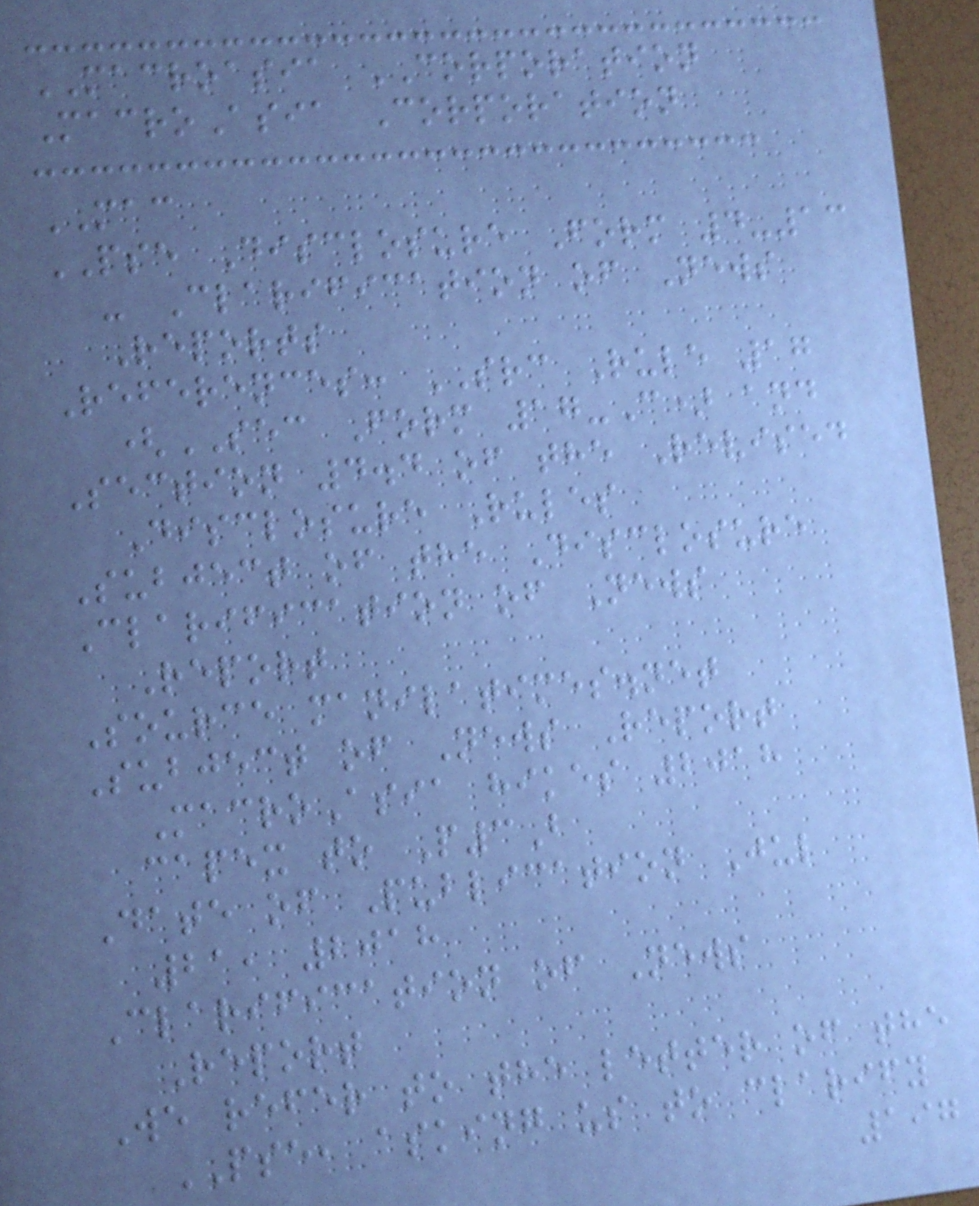MACROASIA CORPORATION
MacroAsia Corporation
MAC
PSE Disclosure Form 4-13
- Clarification of News
Reports
References: SRC Rule 17
(SEC Form 17-C) and
Section 4.4 of the Revised
Disclosure Rules
Subject of the Disclosure
Clarification of News
Report
Source manilatimes.net
Subject of News Report
MacroAsia hikes 2018
capex to P3B
Date of Publication Jul
21, 2018
Clarification of News
Report
We refer to the letter of the
PSE, asking us to clarify
197
